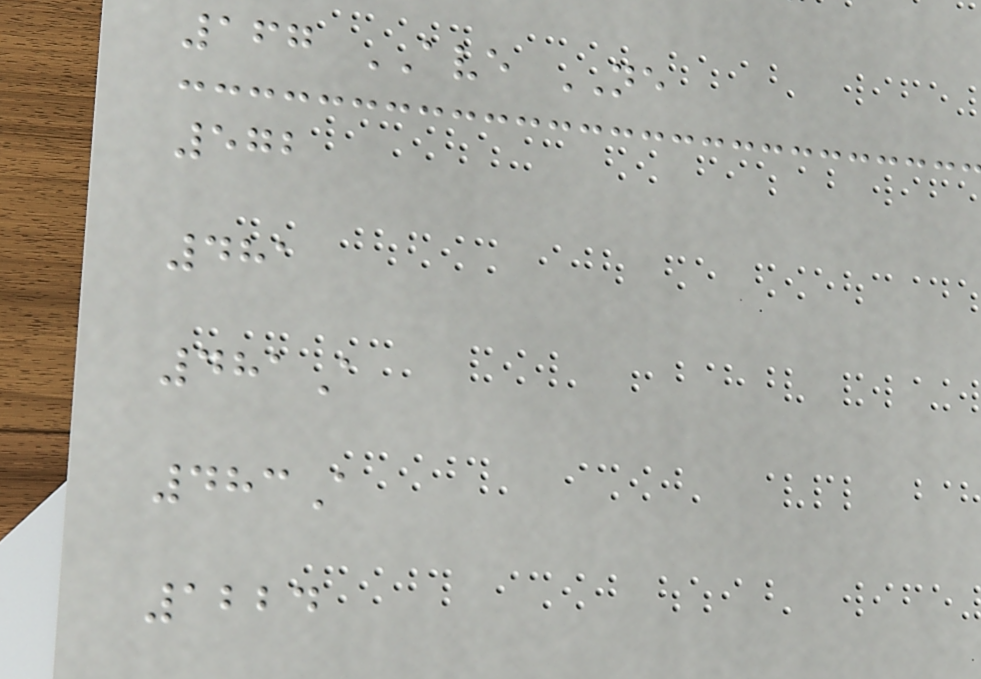167 AVE NE
572
481
481A
483A
1224
